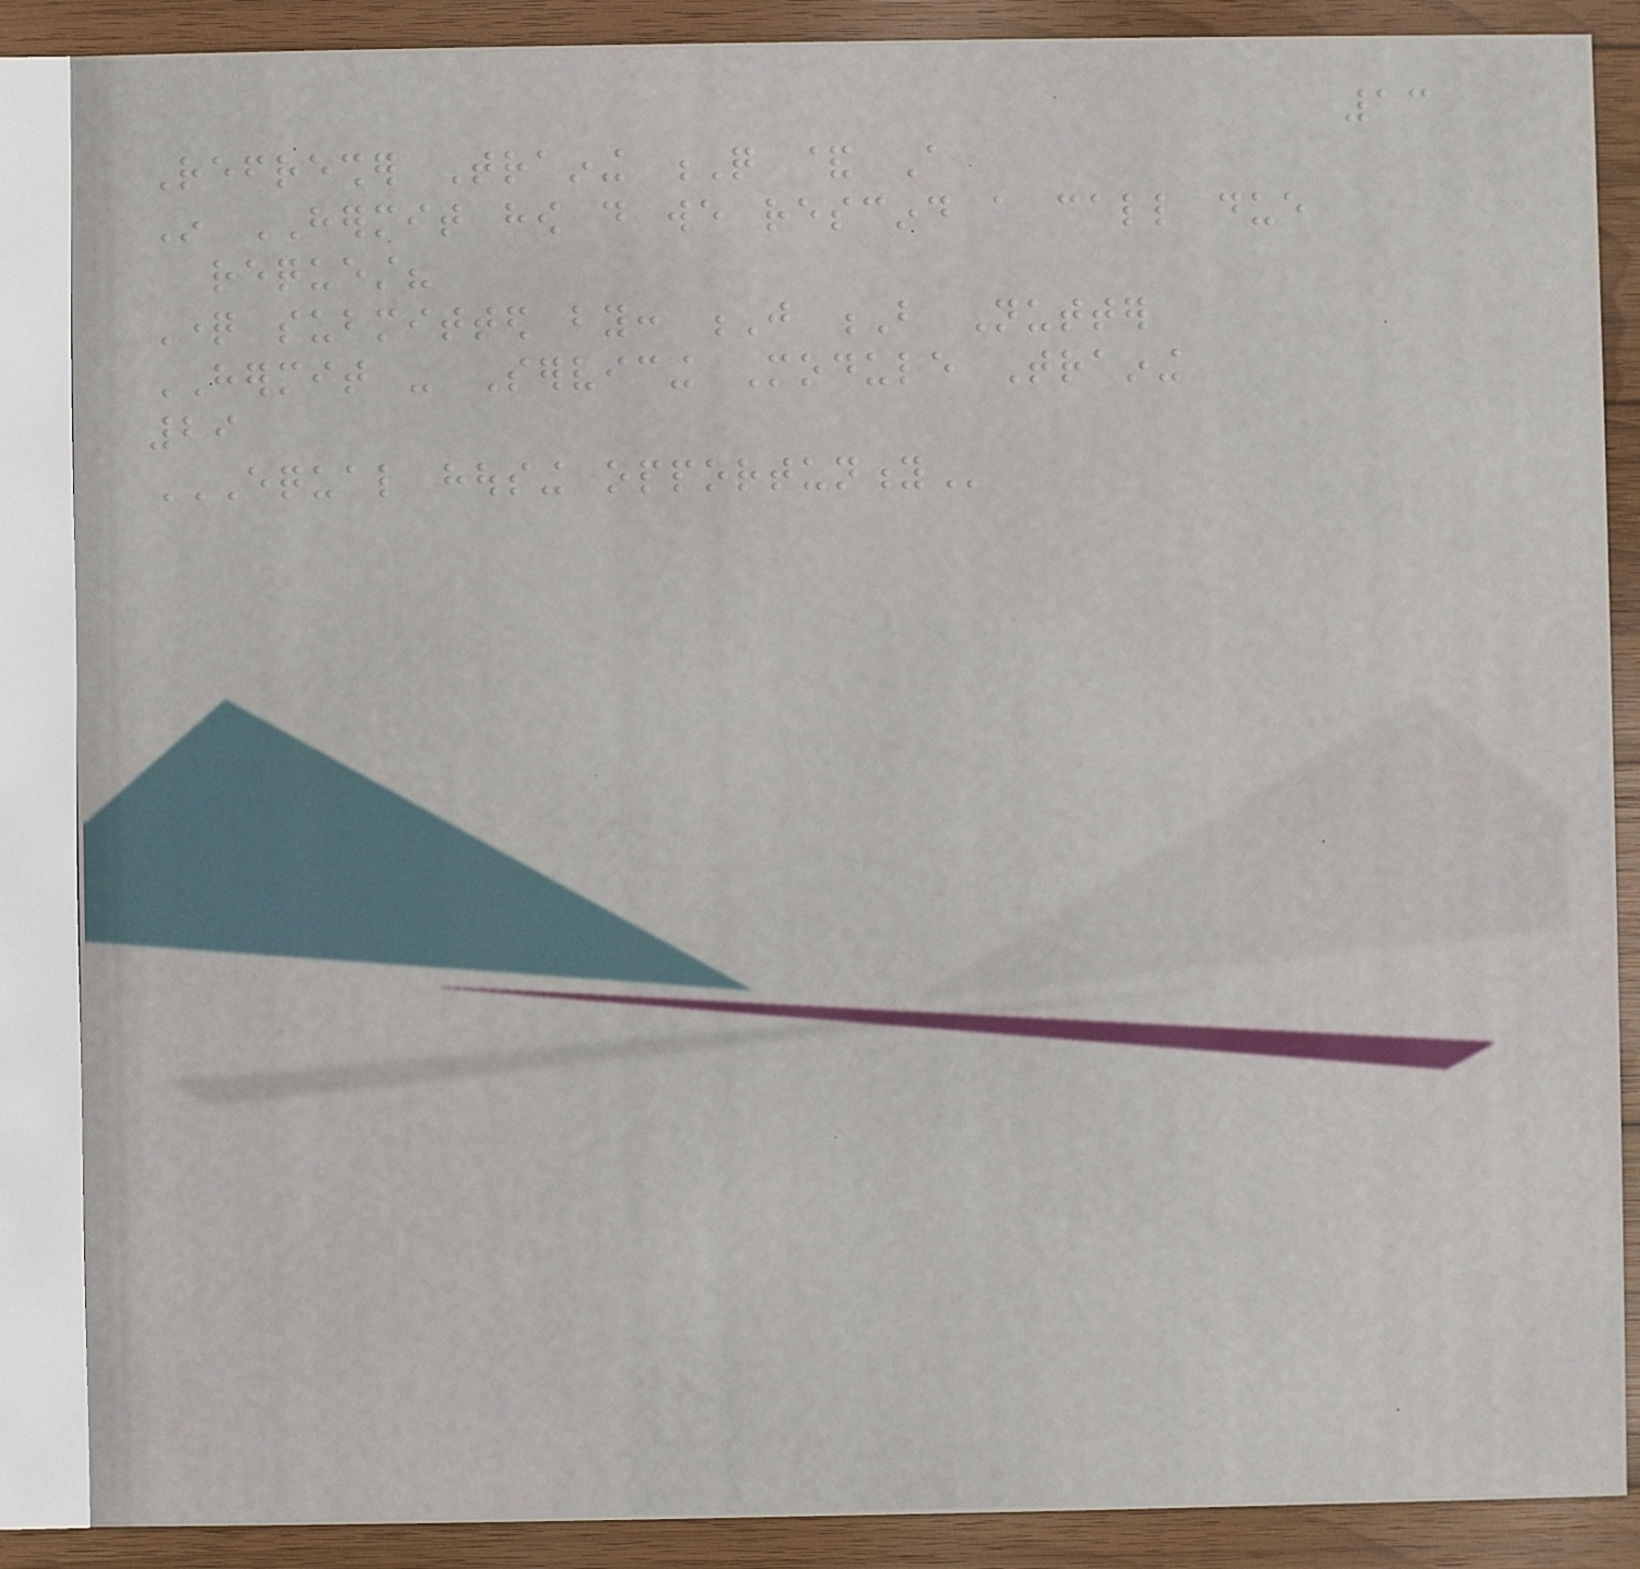13
Refresher Training Q & A
In HERMIT how do we rescind a call due
request?
Question submitted by: J B Nutter
HERMIT - Servicing Module Training
29
EQUAL HOUSING OPPORTUNITY
